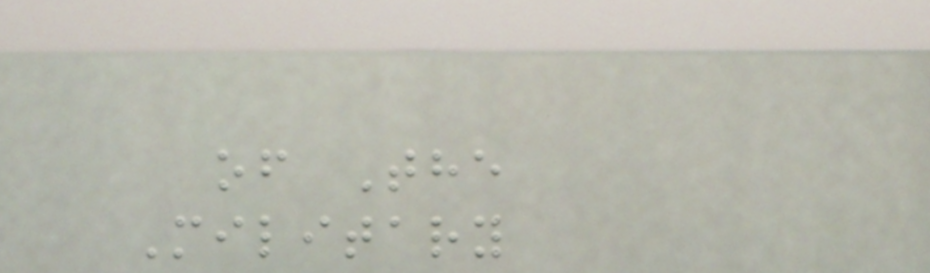of The
Military
